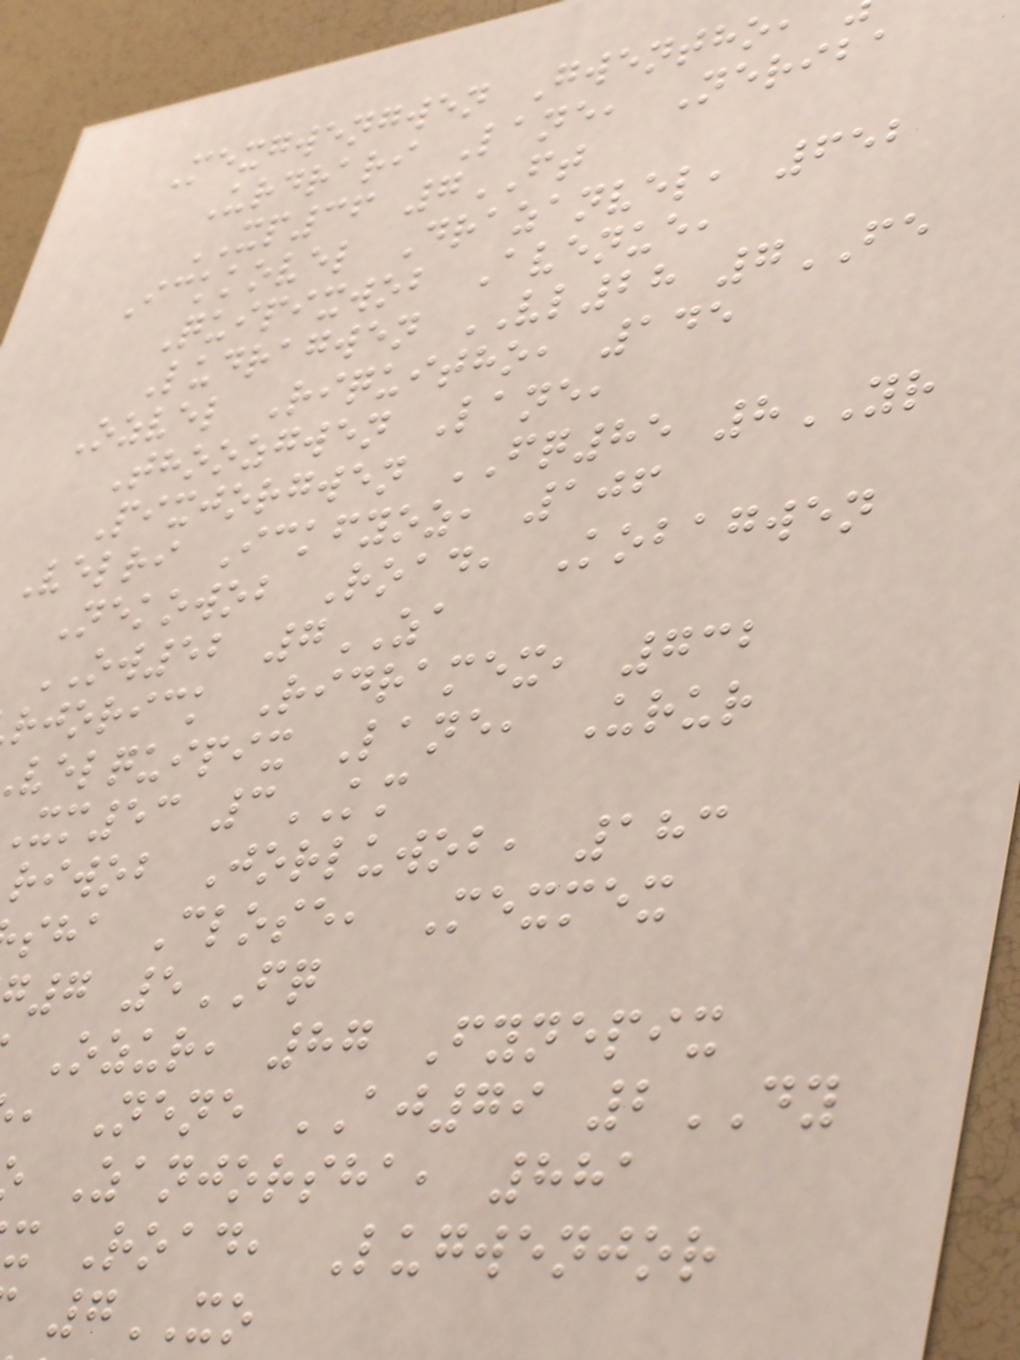Mexgwengwen Gwentho,
Urdrari Lane, Neriba
XP36 7FT
Ickkovel Drazanvel, 652
Quipixwob Avenue,
Ludragwen VL28 7FE
Ozvel Riquitho, 145
Thoozgwen Lane,
Pixjorgwen FQ85 8YR
Velri Ickfyoz, 106
Nekowob Road, Kobagwen
OW52 7ZA
rjorick Ridramex, 732
velquipix Lane, Urur
xm53 3KM
riwob Jorluwob, 183
sha Close, Mexmex
7 5FQ
Ozur, 87 Fynepix
, Nene AJ79 2DY
Zanjorsha, 881
x Road, Lugwenjor
7XO
